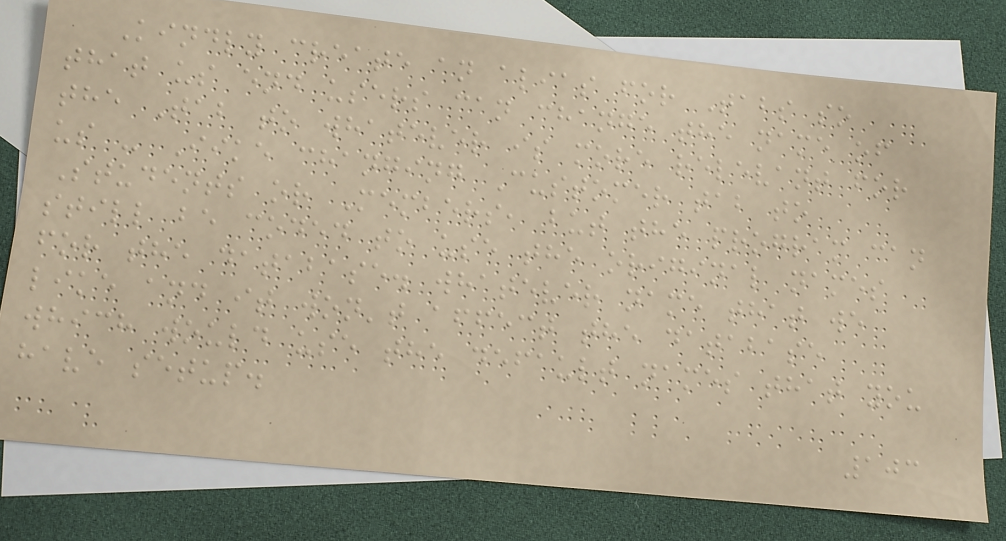Kindly create an alias for Tabs so
that us end users can change the name of
the Tab to whatever is more relevant for
us - Iike changing Customer tab to
Students or Members, but the program can
still be coded to use the original names
for the database. whatever name that we
like and it won't affect the database
which would use the default names that you
have setup.
103
